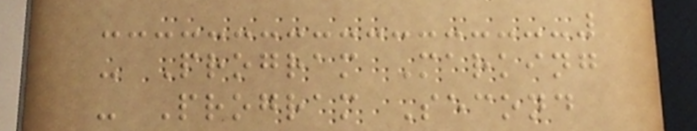- Program Marking
- Program Second
